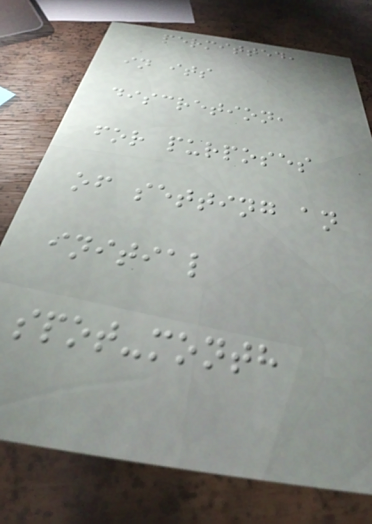permitted,
in its
discretion,
for purposes
of setting an
initial
spot-month
